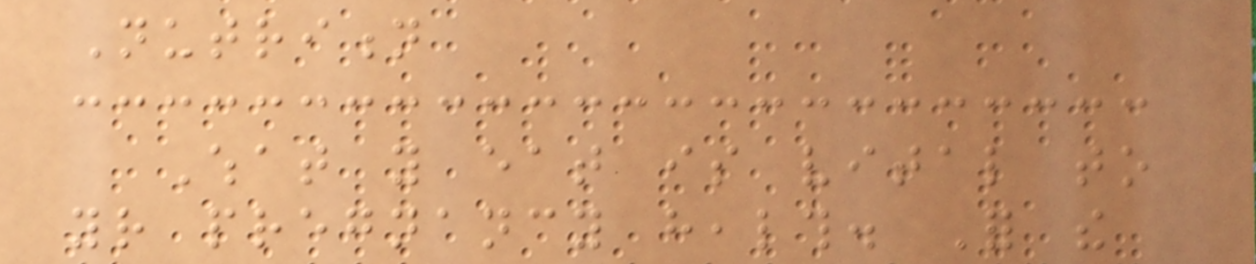Nutrition
What you eat is vital to
your pregnancy health. For the
